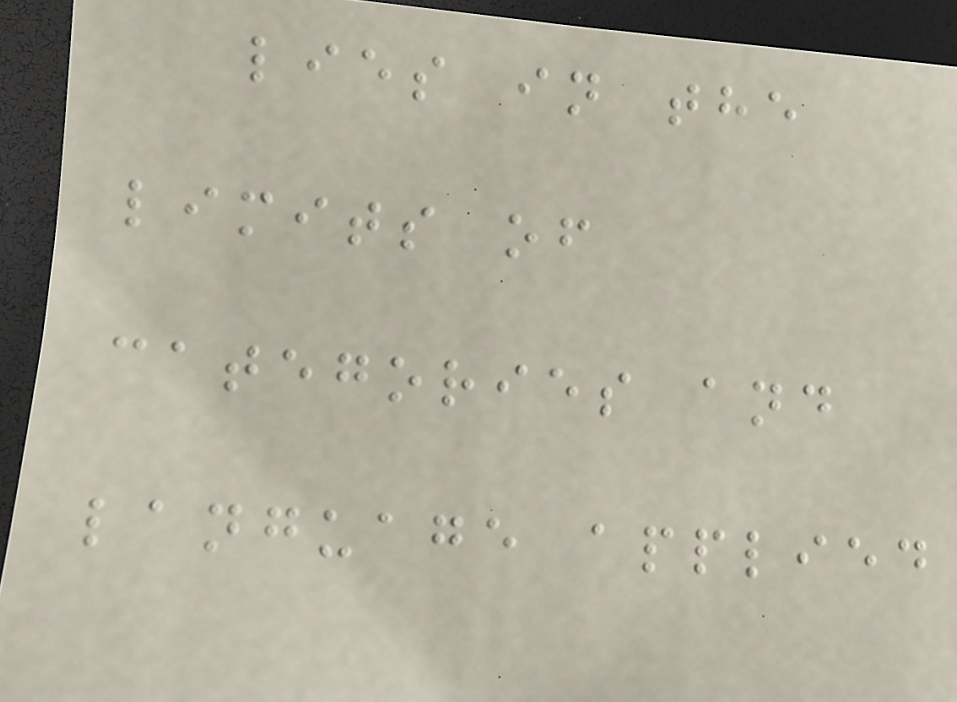lies in the
limits of
categories and
language applied
